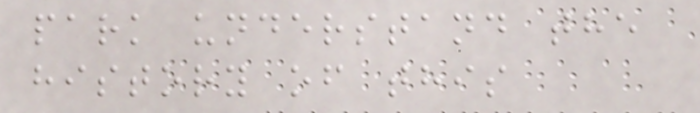park understand the
history of this
